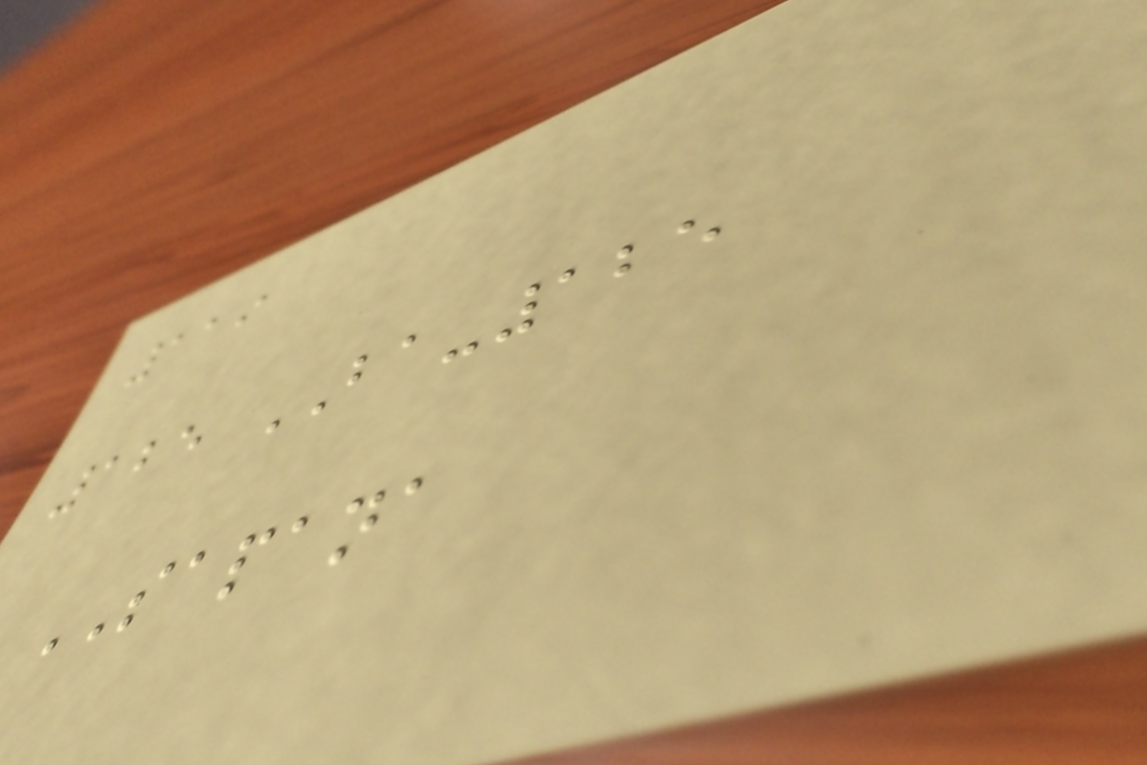119
125 BA-125
SAPANA
